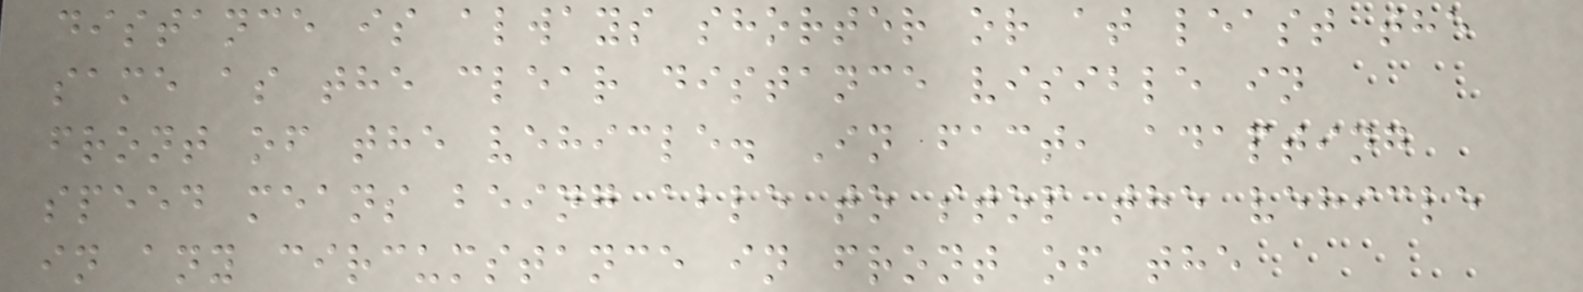distance is always shorter or at least the
same as the clear distance visible in
front of the vehicle. In fact, adapting
speed means being able to stop the vehicle
in any circumstance in front of the
